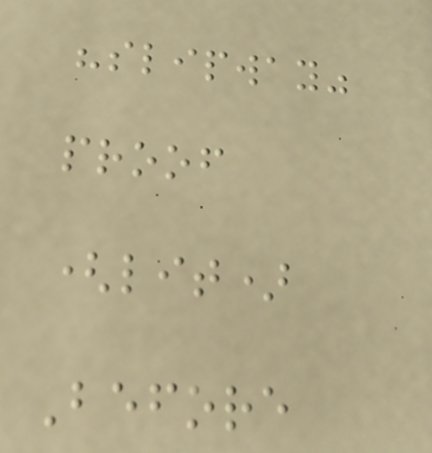"slipway"
proof
(lit)
Before
